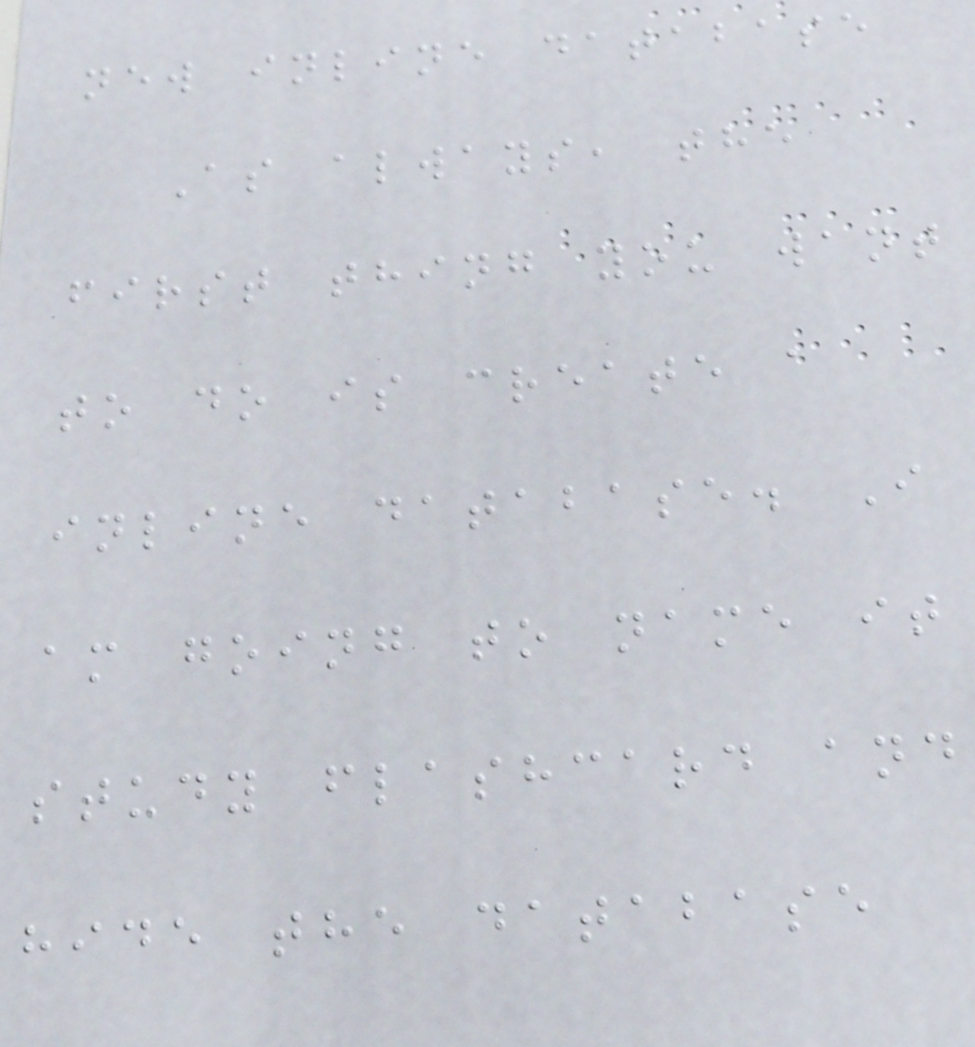new inline database
As always, the
first thing you want
to do is create a
inline database. I
am going to name it
study flashcard and
hide the database
